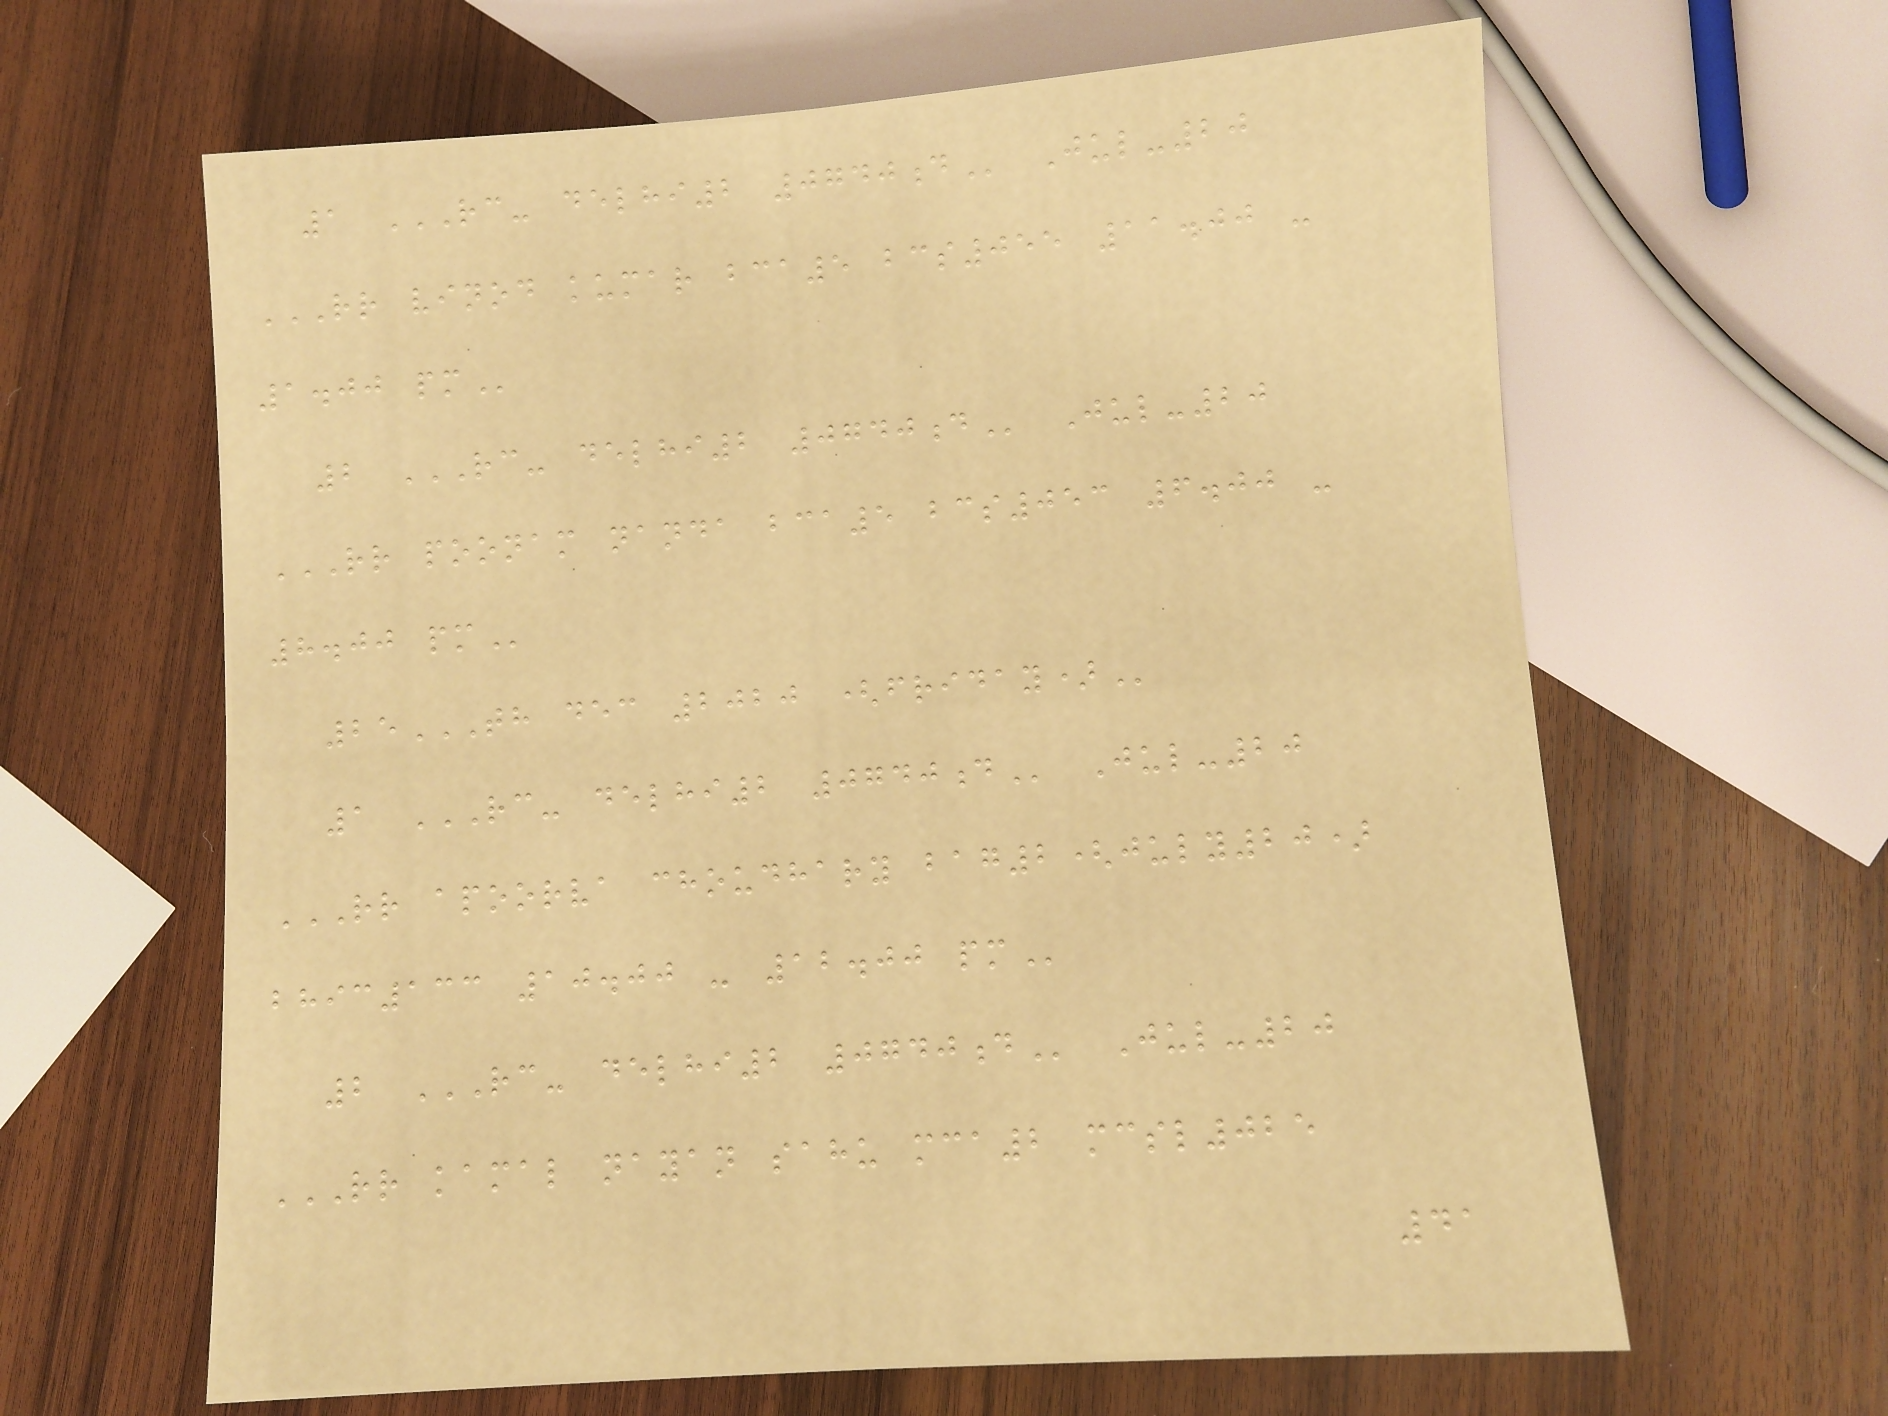1 RC- DELHI2 0740D Jul-20
RR VINOD KUMAR BCA5 BCS055 11.00 -
1.00 PM
2 RC- DELHI2 0740D Jul-20
RR POONAM NANDA BCA5 BCS053 6.00 -
8.00 PM
25TH DEC 2020 (FRIDAY)
1 RC- DELHI2 0740D Jul-20
RR APOORVA CHOUDHARY BAG2(JULY20)
BHIC133 10.00 - 12.00 PM
2 RC- DELHI2 0740D Jul-20
RR KAMAL NAYAN SAHU MCA2 MCSL025
41
